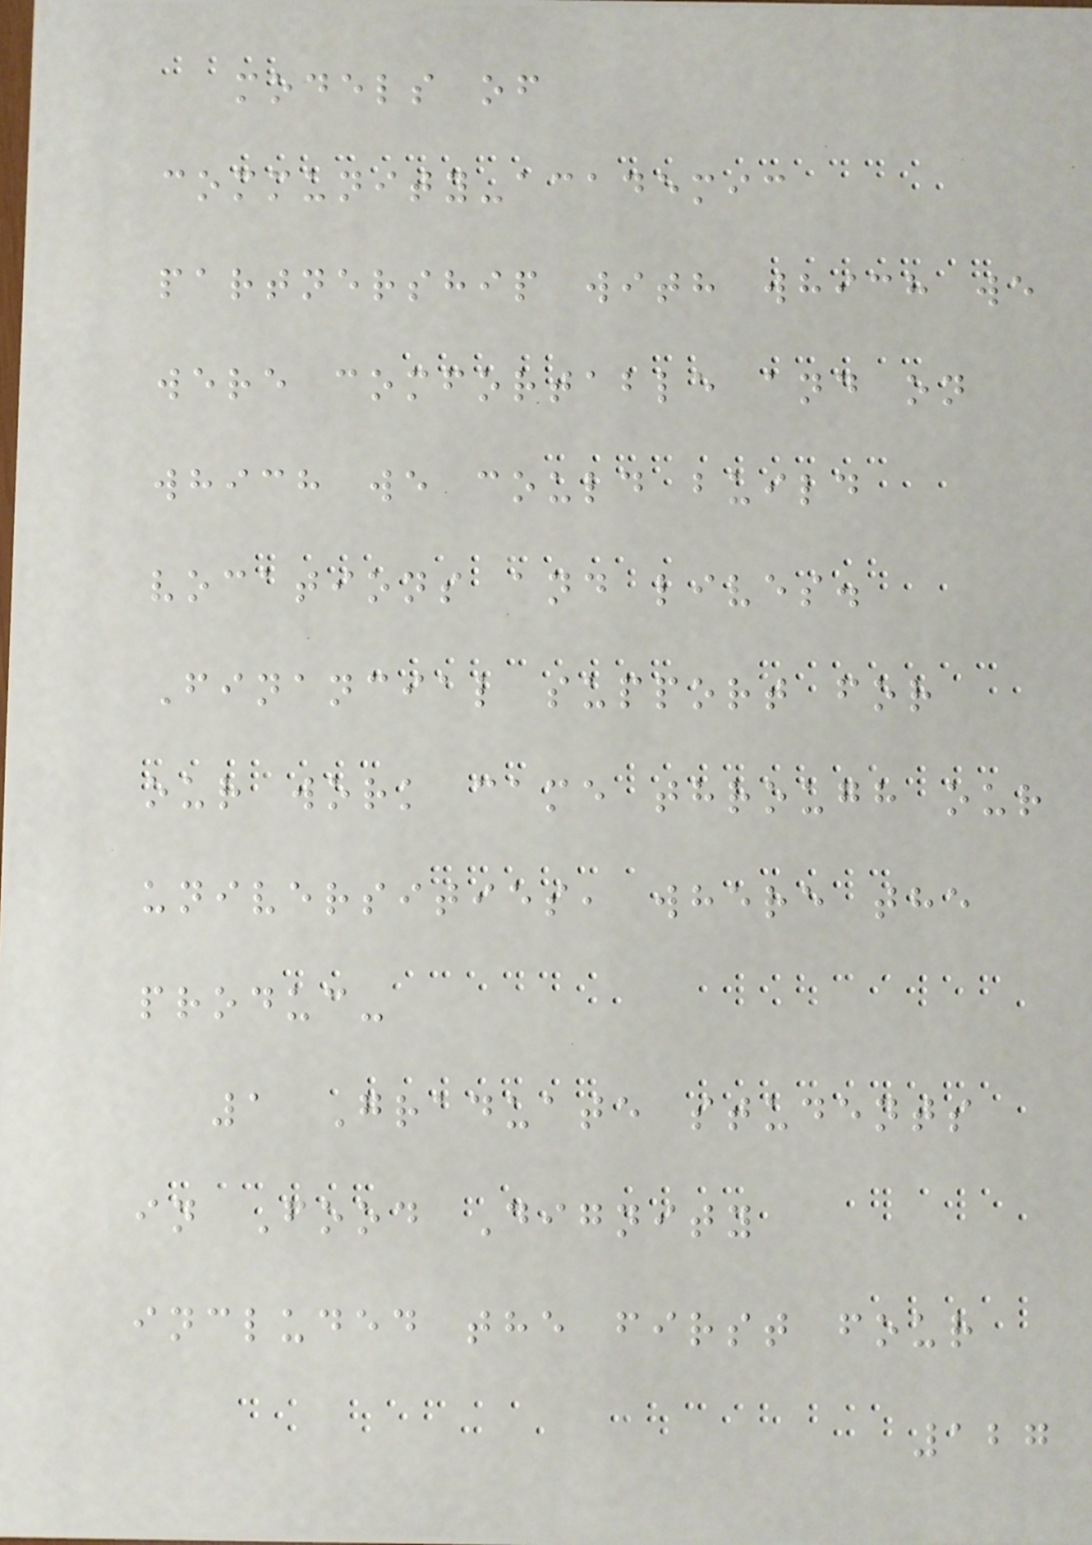models of
community-academic
partnership with which we
were comfortable and on
which we could build
vocations and lives.
Financial support for
our work came through our
universities, where the
produc-
1 Graduate students
in Food Dignity
included the first four
127
